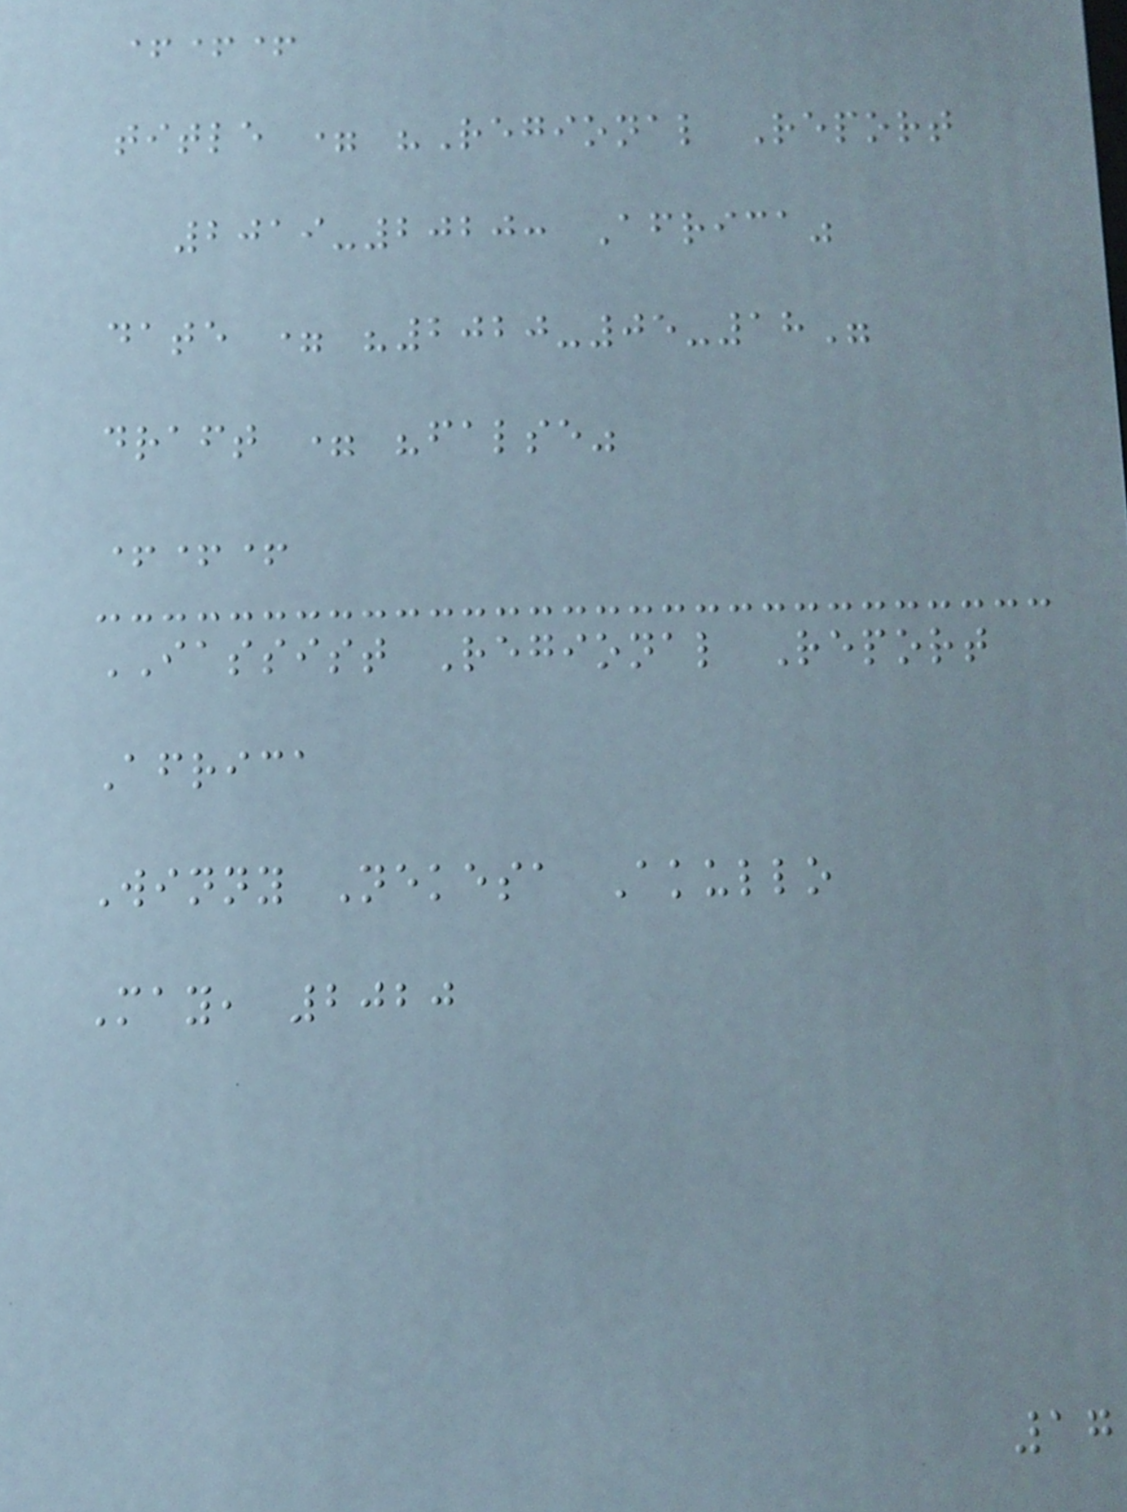+++
title = "Regional Report
2019-2020: Africa"
date = "2020-05-18"
draft = "false"
+++
IASSIST Regional Report
Africa
Winny Nekesa Akullo
May, 2020
17
